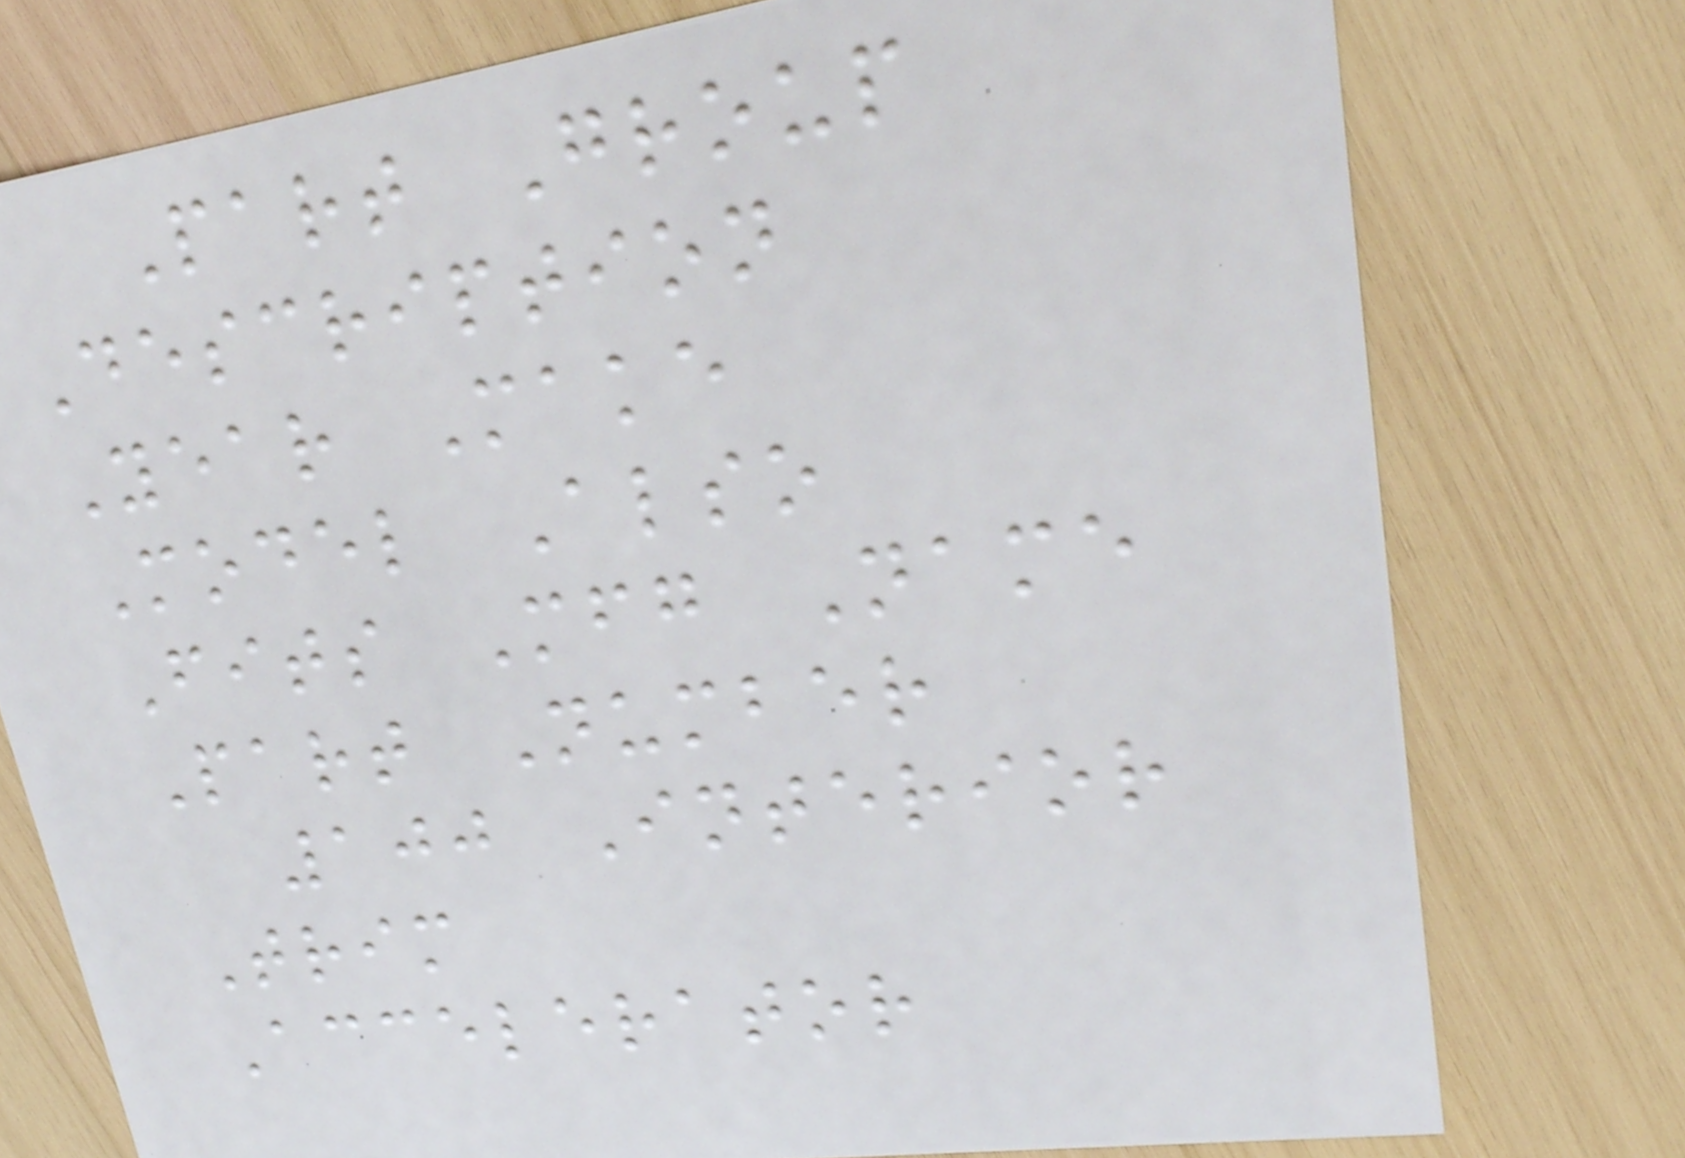Part Group
Description
Year Make
Model Also
Fits Mfg Name
Part Number
100 Interior
Trim
Accelerator
